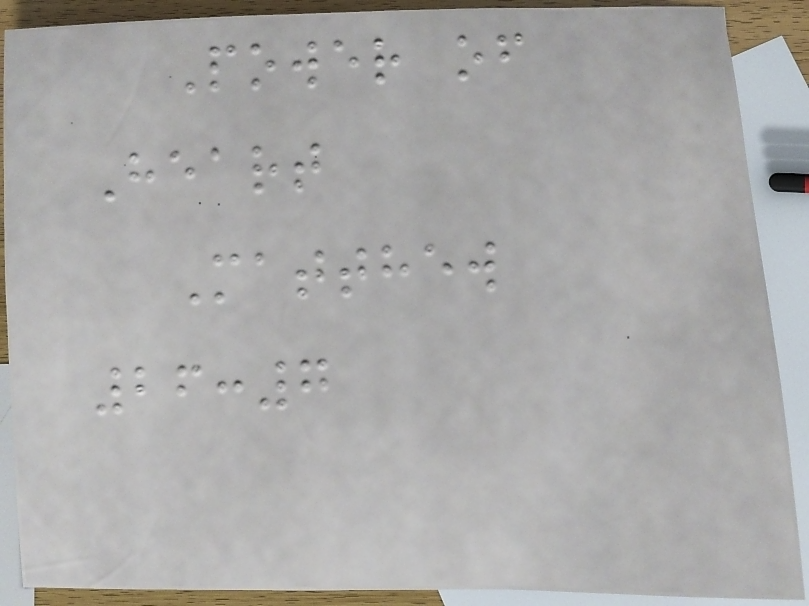Power of
Heart
Matthew
26:7
